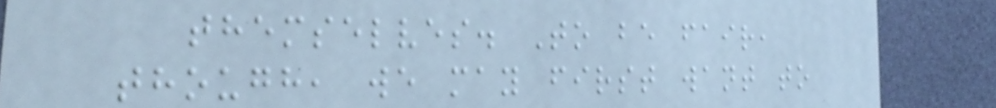themselves. To be fair,
though, we may first want to
